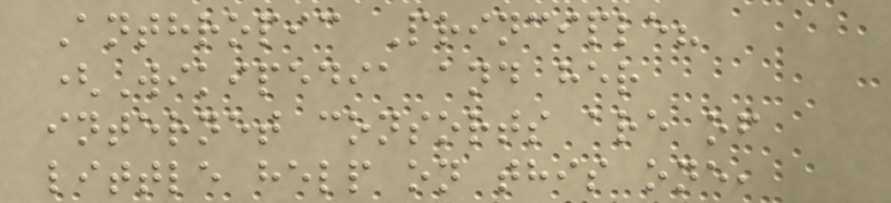Anthropic Principle?
(Wikipedia and her
internet consorts are of
little help on this one,
